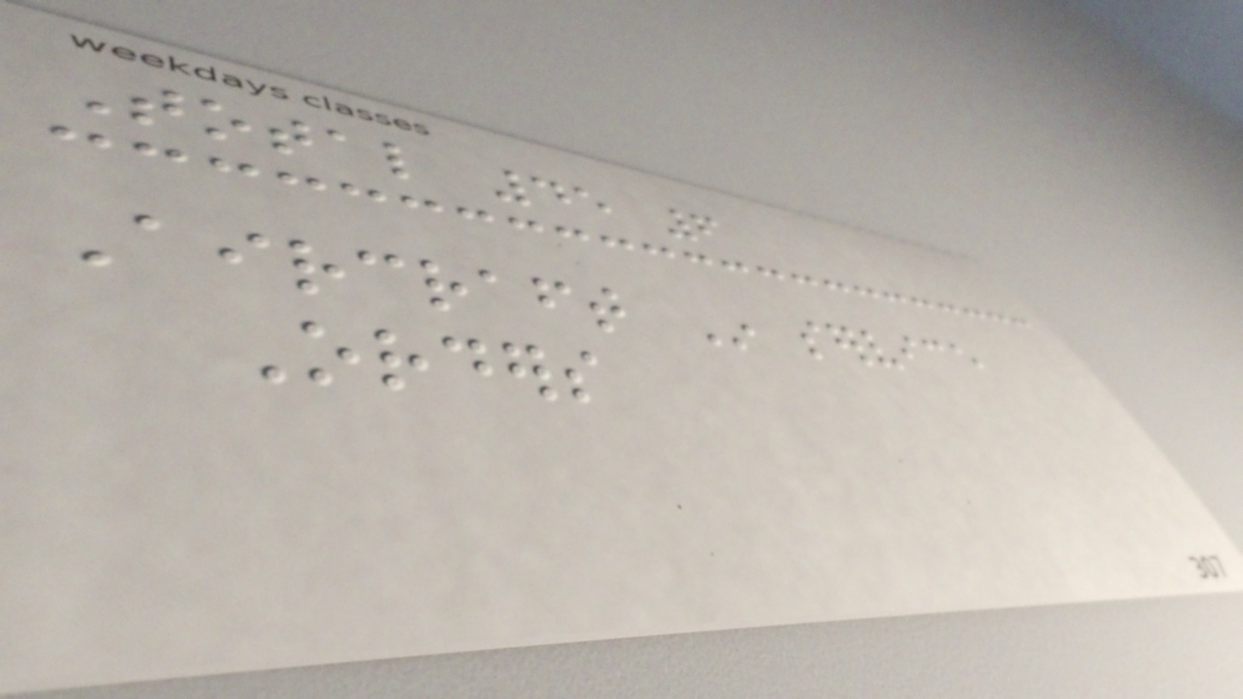Total 45 6
Aircraft In service
Orders
